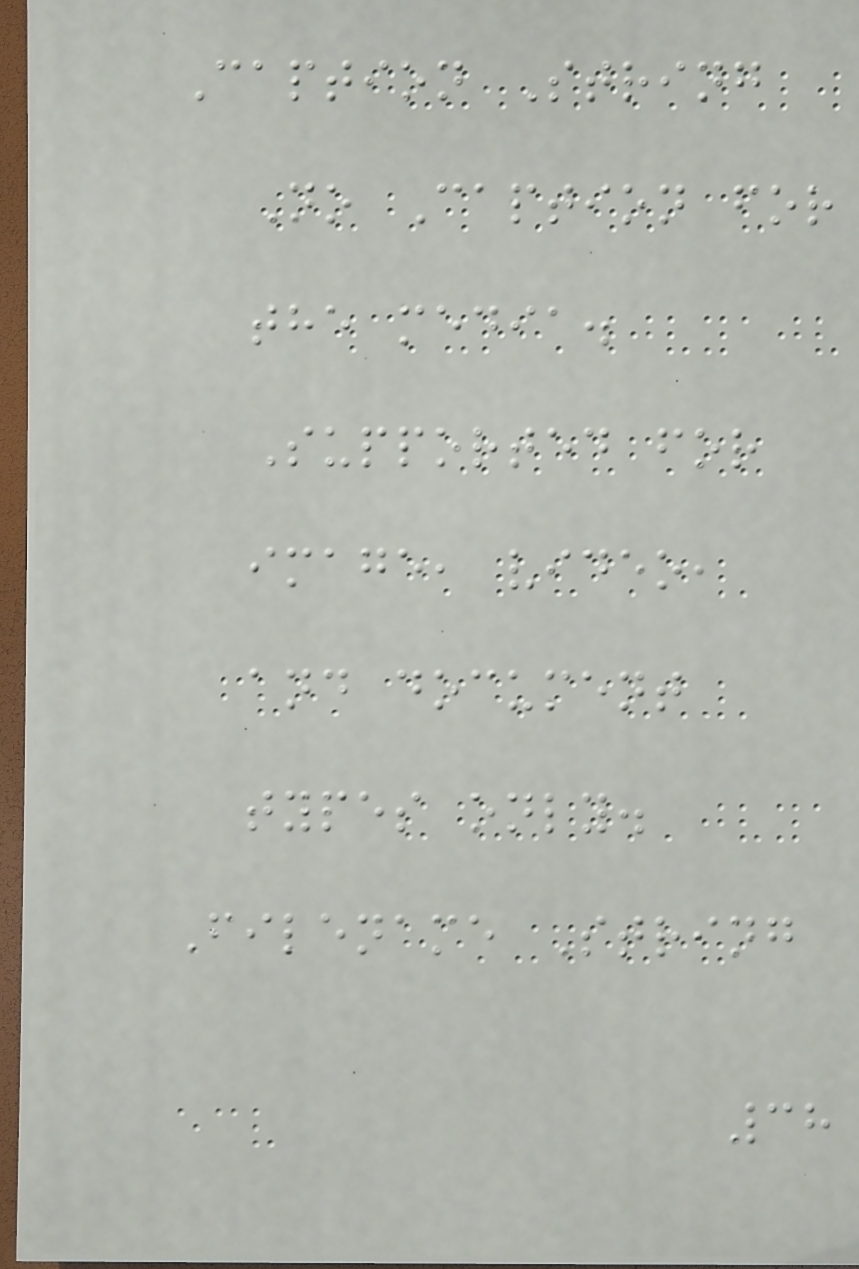Caption String
No Caption for
the media.
Supported for
image, video,
and document
types only.
Filename String
38
